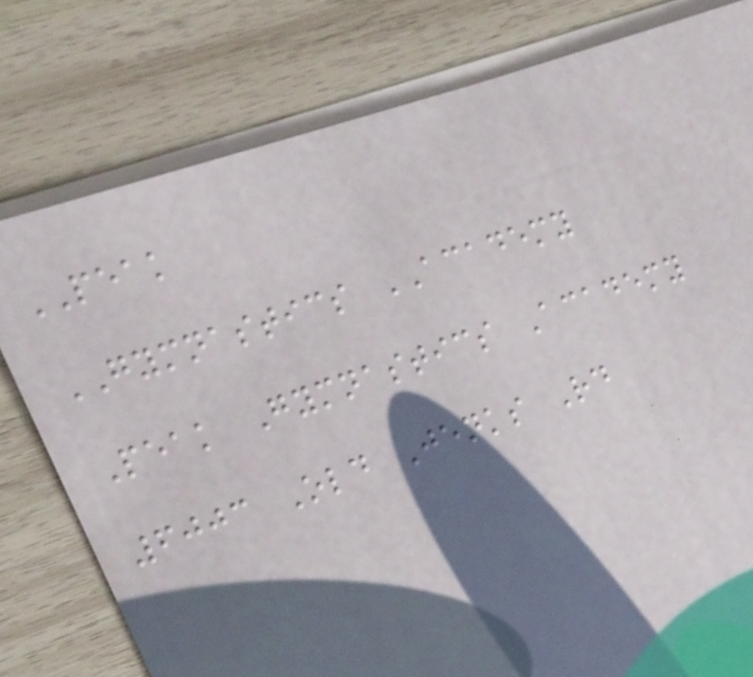PEAK
GYMNASTICS ACADEMY
Peak Gymnastics Academy
6003 Old Jenks Rd
